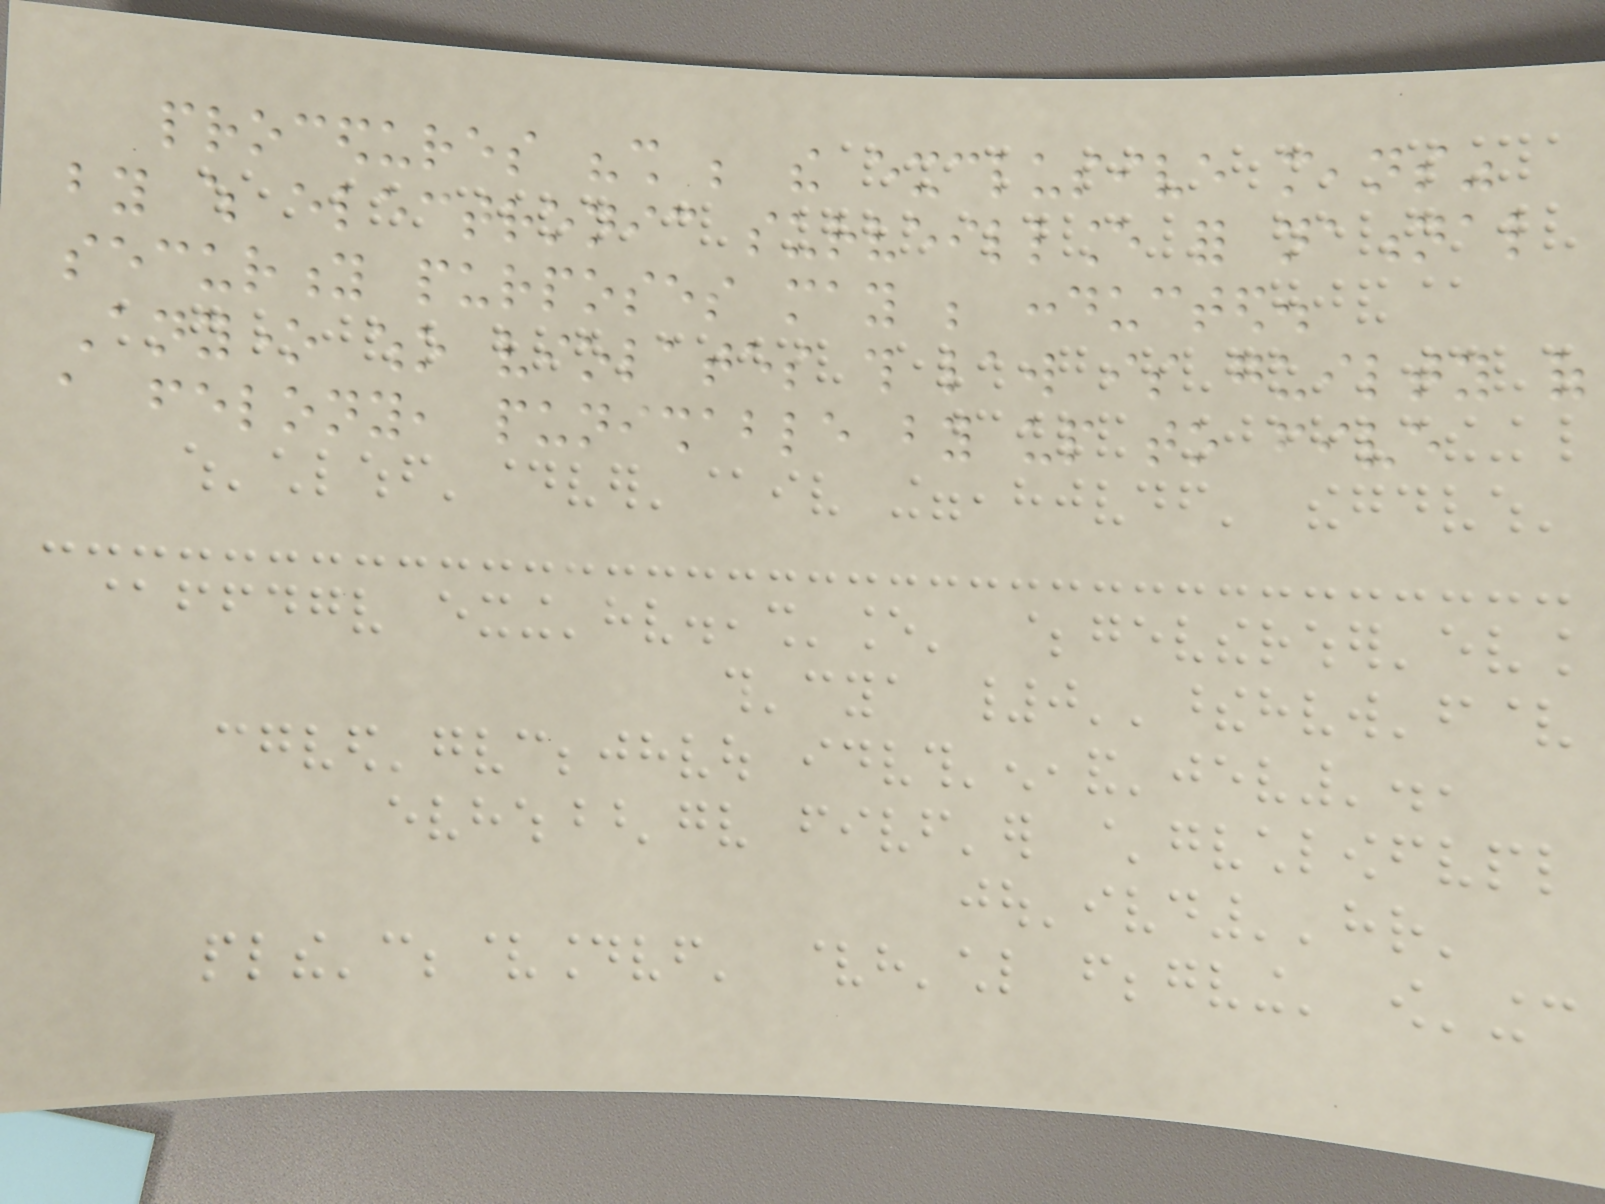procedures "shall be the exclusive means"
by which electronic surveillance for national
security purposes may be conducted.
Anyone who violates this law is guilty of
a felony, punishable by up to five
